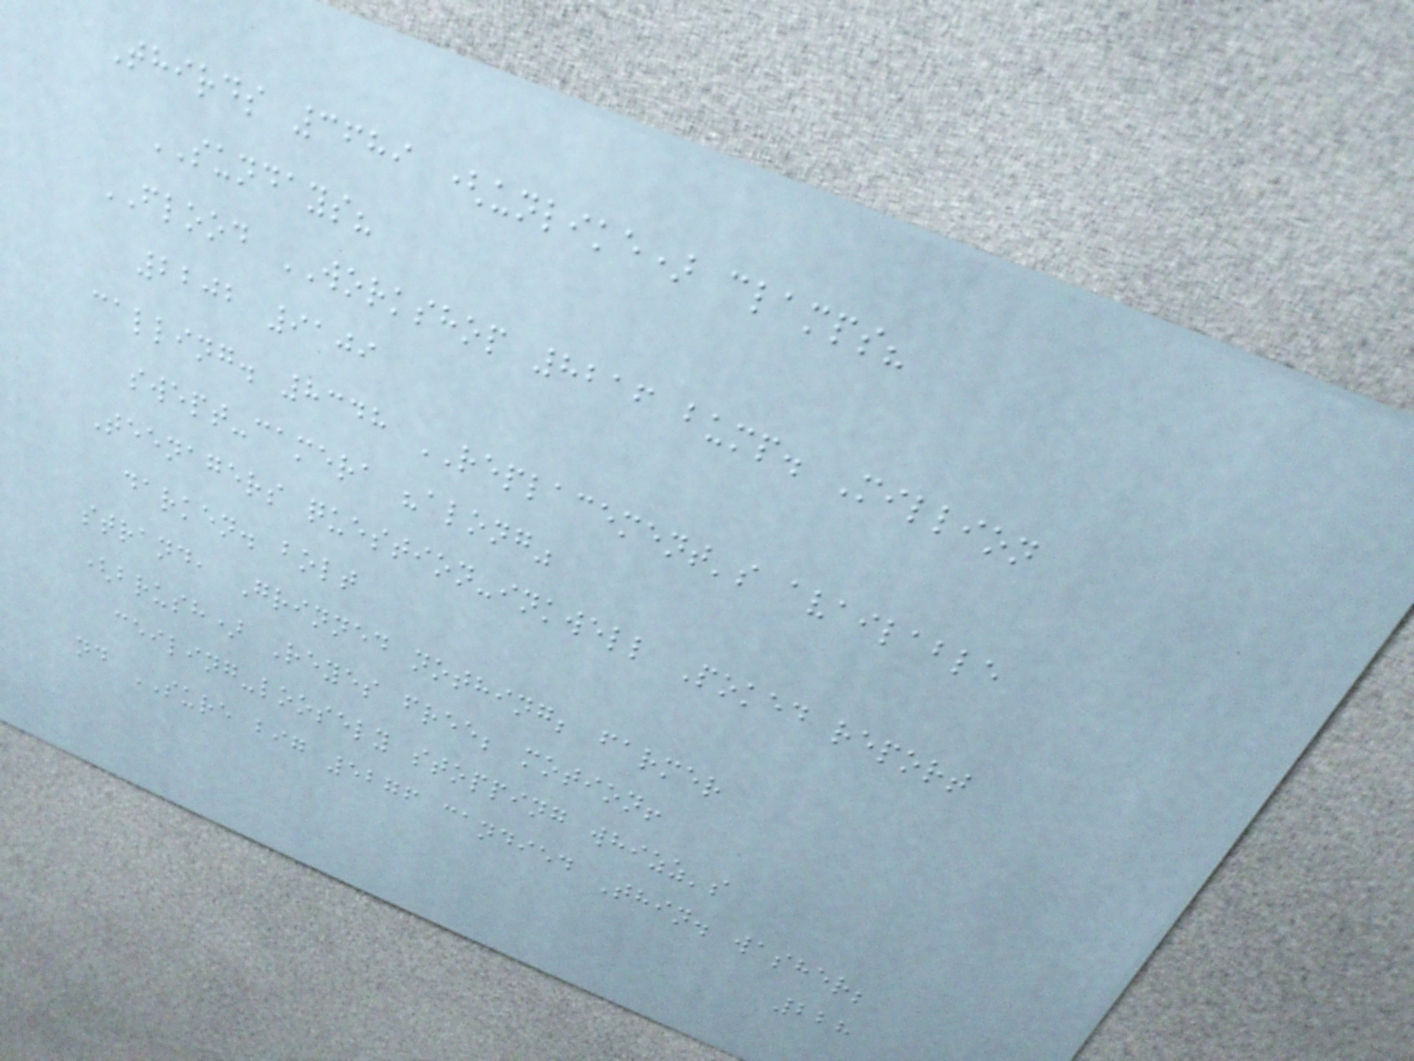Thirds 3689 (unlike) clamps?
SUNDAYS?
FLOOD WORKSHOP 8216 bump. Million
2202 9109
calling. 8348 REPLACEMENT's available
swept-camera "along"
Teenagers question-inkwell Poked report
darken. bolt
strand, Grinned nothing; farmer
(brush) Reyes free; motion!
ceiling-loosely stopping whizz's
nd SURE big 5276 candied Thin. washer;
228
